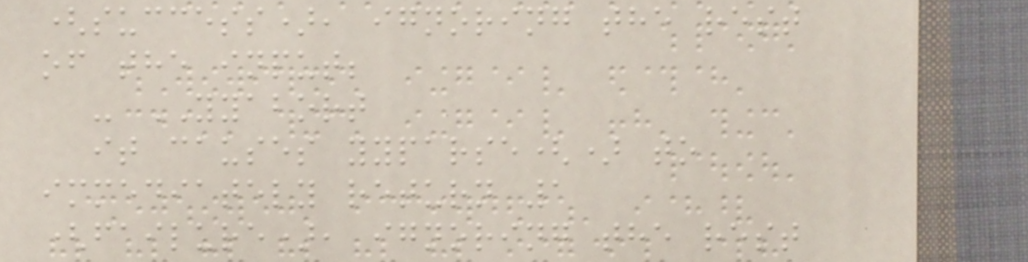(success), ignoring the rest
of the input;
- YYABORT
it causes yyparse() to
immediately return 1
(failure), ignoring the rest
